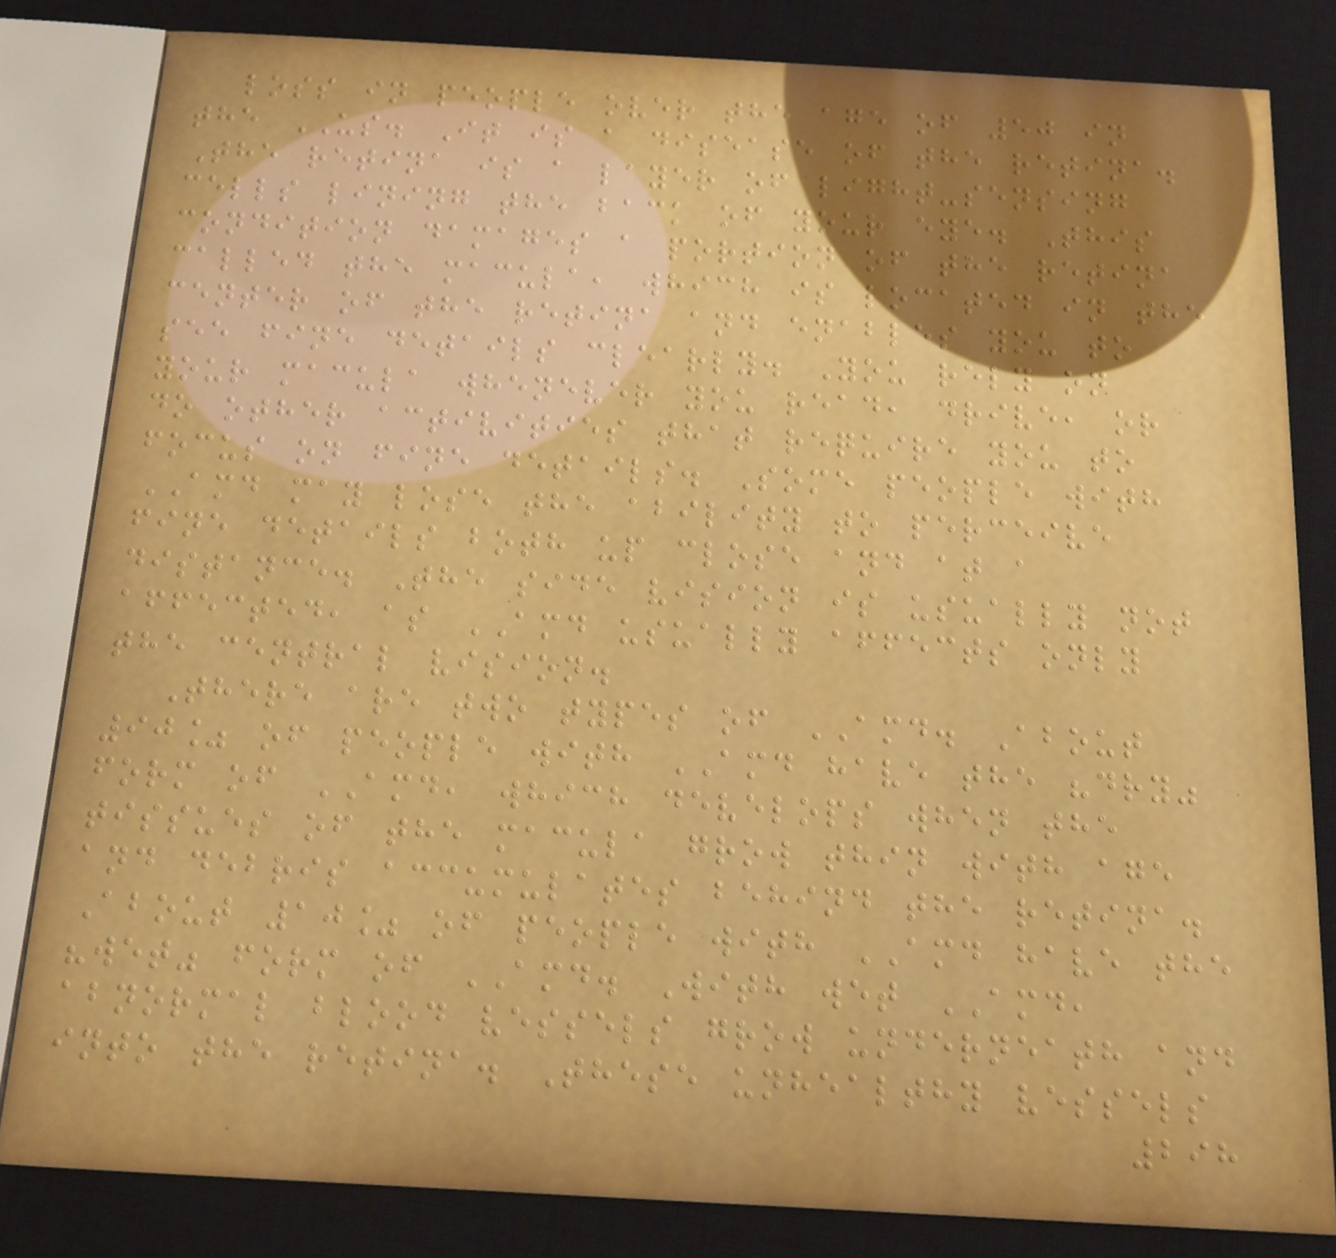loss in people over the age of 50 in
the US. It is a disease of the retina.
The retina is a layer of light-sensing
cells lining the back of your eye. This
condition damages a portion of the retina
called the macula, which is located in the
center of the retina and enables you to
see fine details clearly. You rely on
your macula whenever you read, drive, or
do other activities that require you to
focus on fine details. Some people with
AMD may lose the ability to perceive
fine details both up close and at a
distance. The side vision is usually not
affected, as AMD usually affects only
the central vision.
There are two types of AMD. About
90% of people with AMD have the "dry"
form of AMD, which develops when the
tissues of the macula grow thin with age
and debris accumulates behind the retina.
About 10% of people with AMD have the
"wet" form of AMD. With wet AMD,
abnormal blood vessels grow underneath and
into the retina. These unhealthy vessels
298
